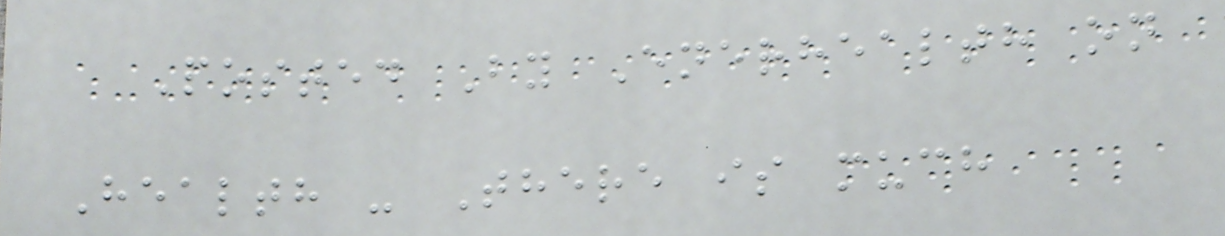Posted By Enerhealth on
Health - There is much
